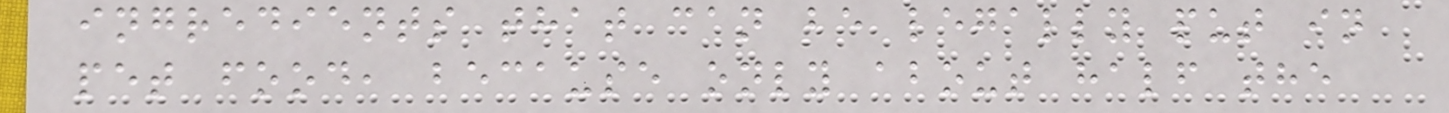ingredients that can be legally put in
pet food, because only about half the
